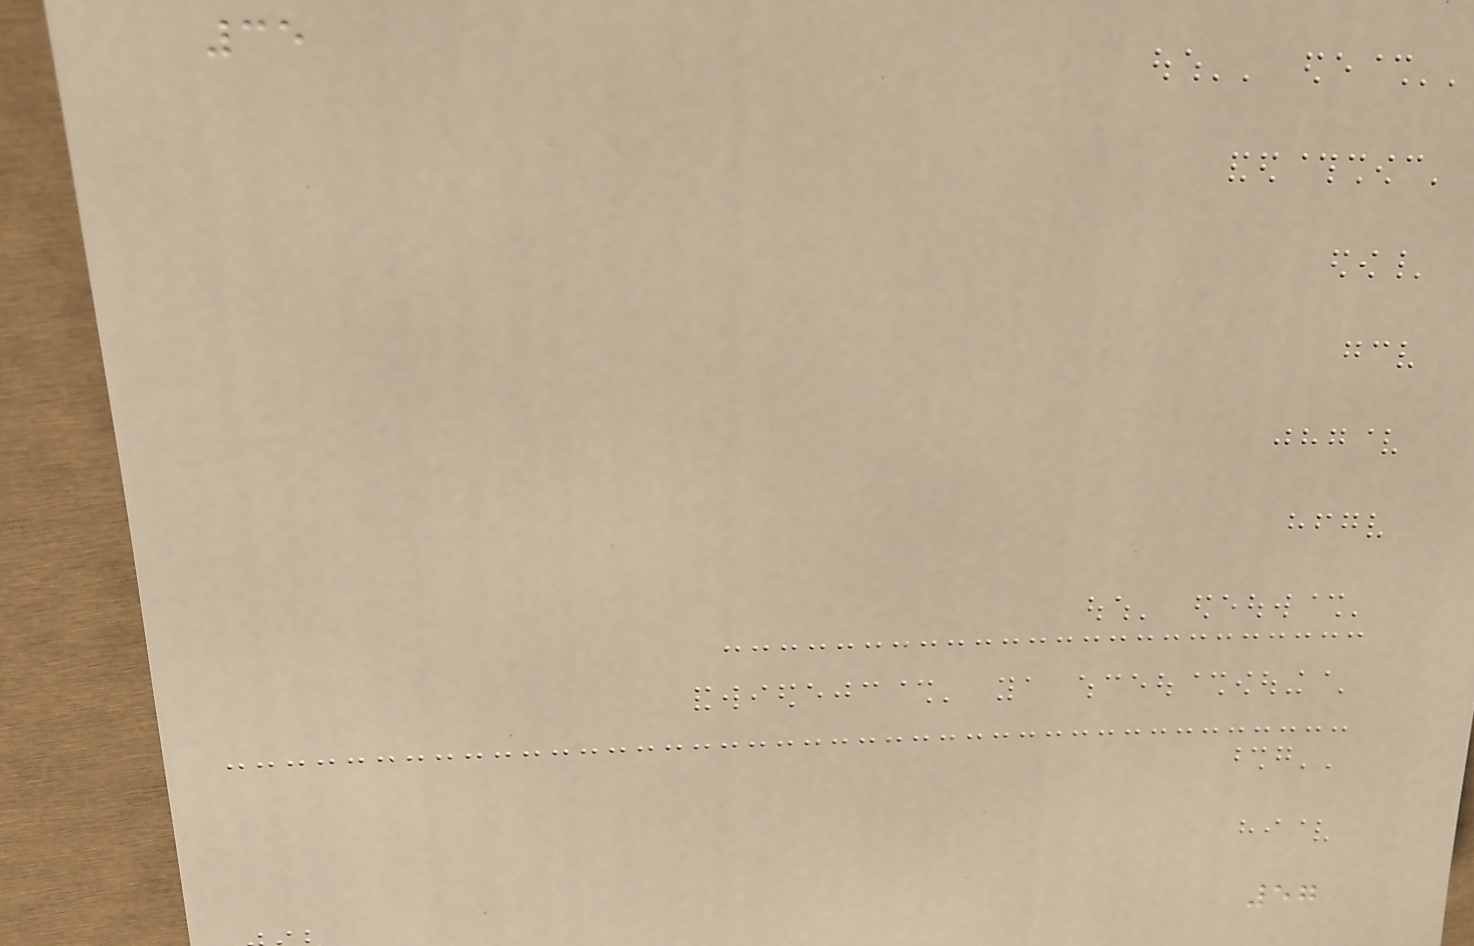35
57
